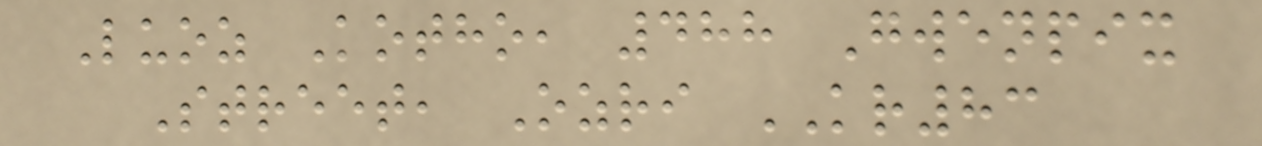Luoz Kotho, 488 Gwenpix
Street, Ozri KR83
